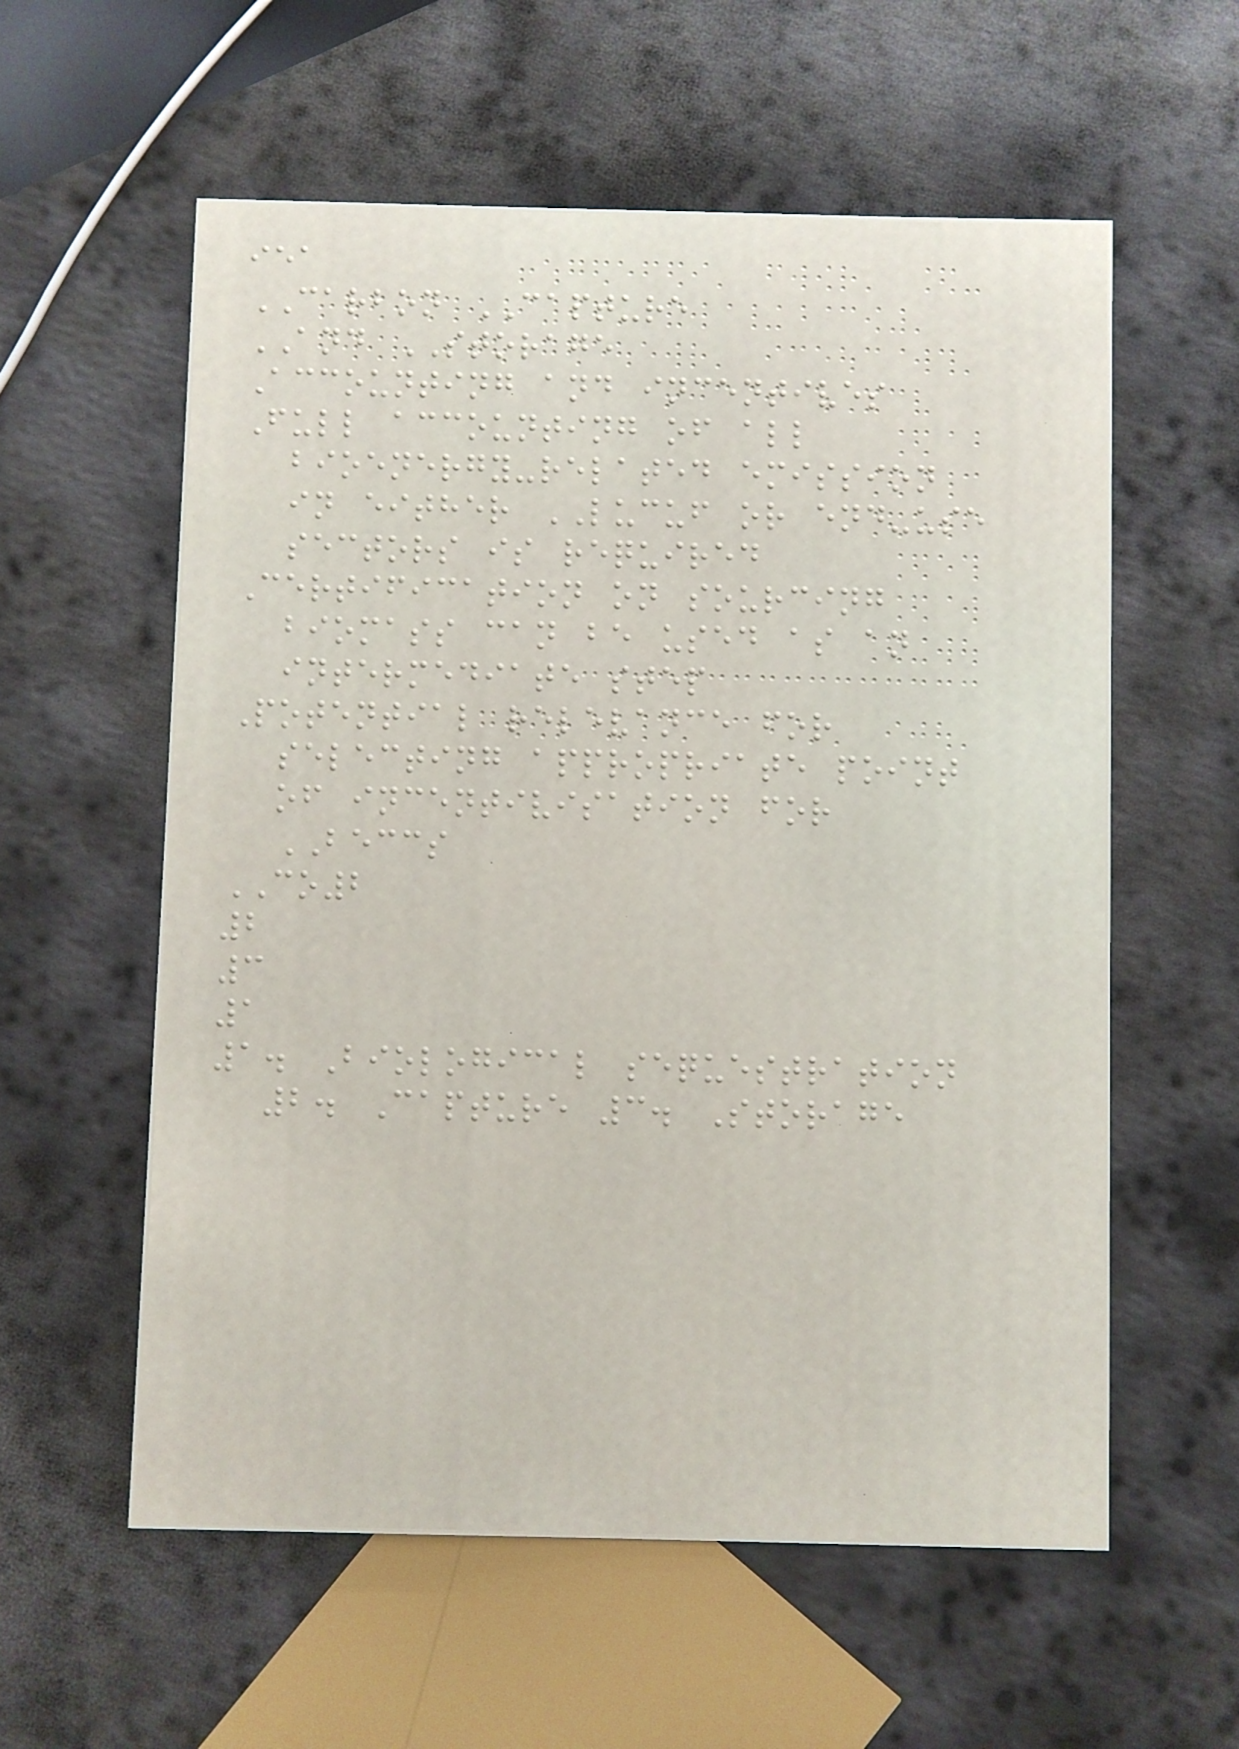iea
CARBON CAPTURE
AND STORAGE
Accounting and incentives
Full accounting of all
bioenergy-related emission
in either LUCUF or end-use
sectors is required
Certification on sourcing
biomass can be used as an
intermediate step
Potential relevance for
selecting appropriate point
of incentivisation for
BECCS
CO2
2
3
1
1. Biological sequestration
2. Capture 3. Storage
